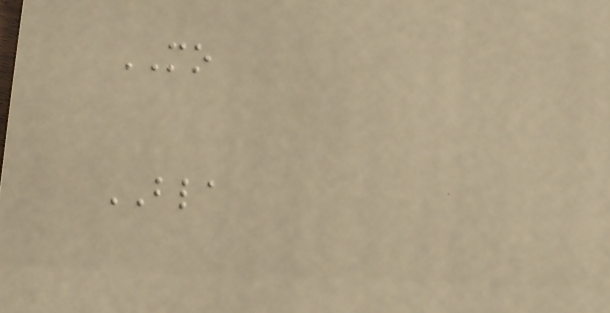MO
BLA
